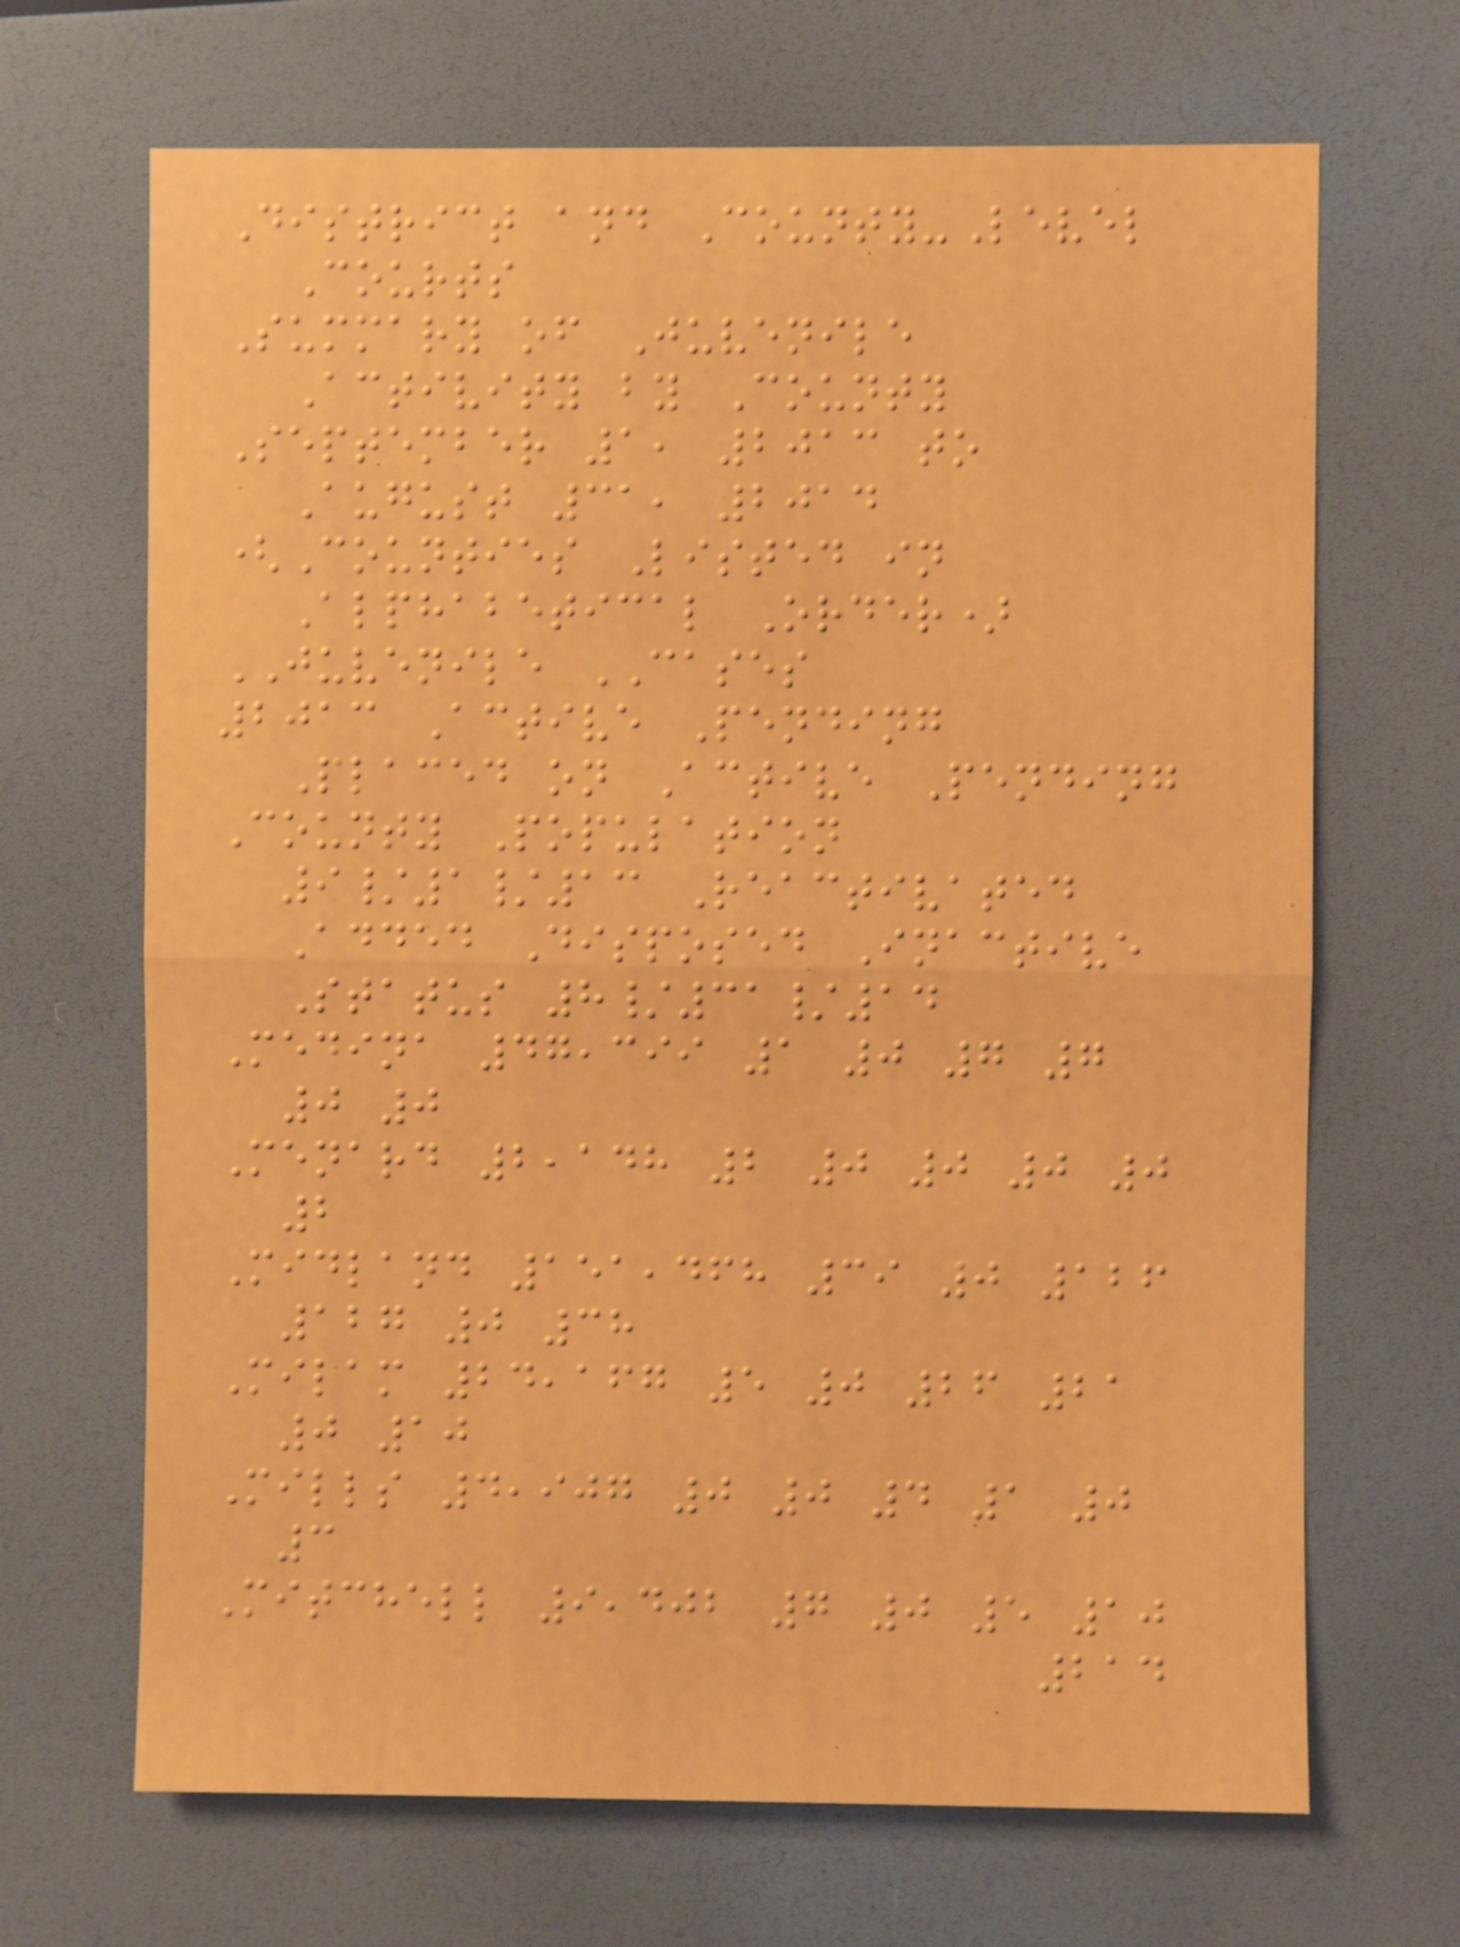District and County-Level
Courts
Summary of Juvenile
Activity by County
September 1, 2013 to
August 31, 2014
(Counties Listed in
Alphabetical Order)
JUVENILE CASES
2013 Active Pending
Placed on Active Pending
County Population
9/1/13 Reactivated
Added Disposed Inactive
Status 8/31/14
Medina 47,399 1 0 7 7
0 0
Menard 2,148 2 0 0 0 0
2
Midland 151,468 39 0 126
127 0 38
Milam 24,167 5 0 26 21
0 10
Mills 4,907 0 0 4 1 0
3
Mitchell 9,402 7 0 5 10
214
